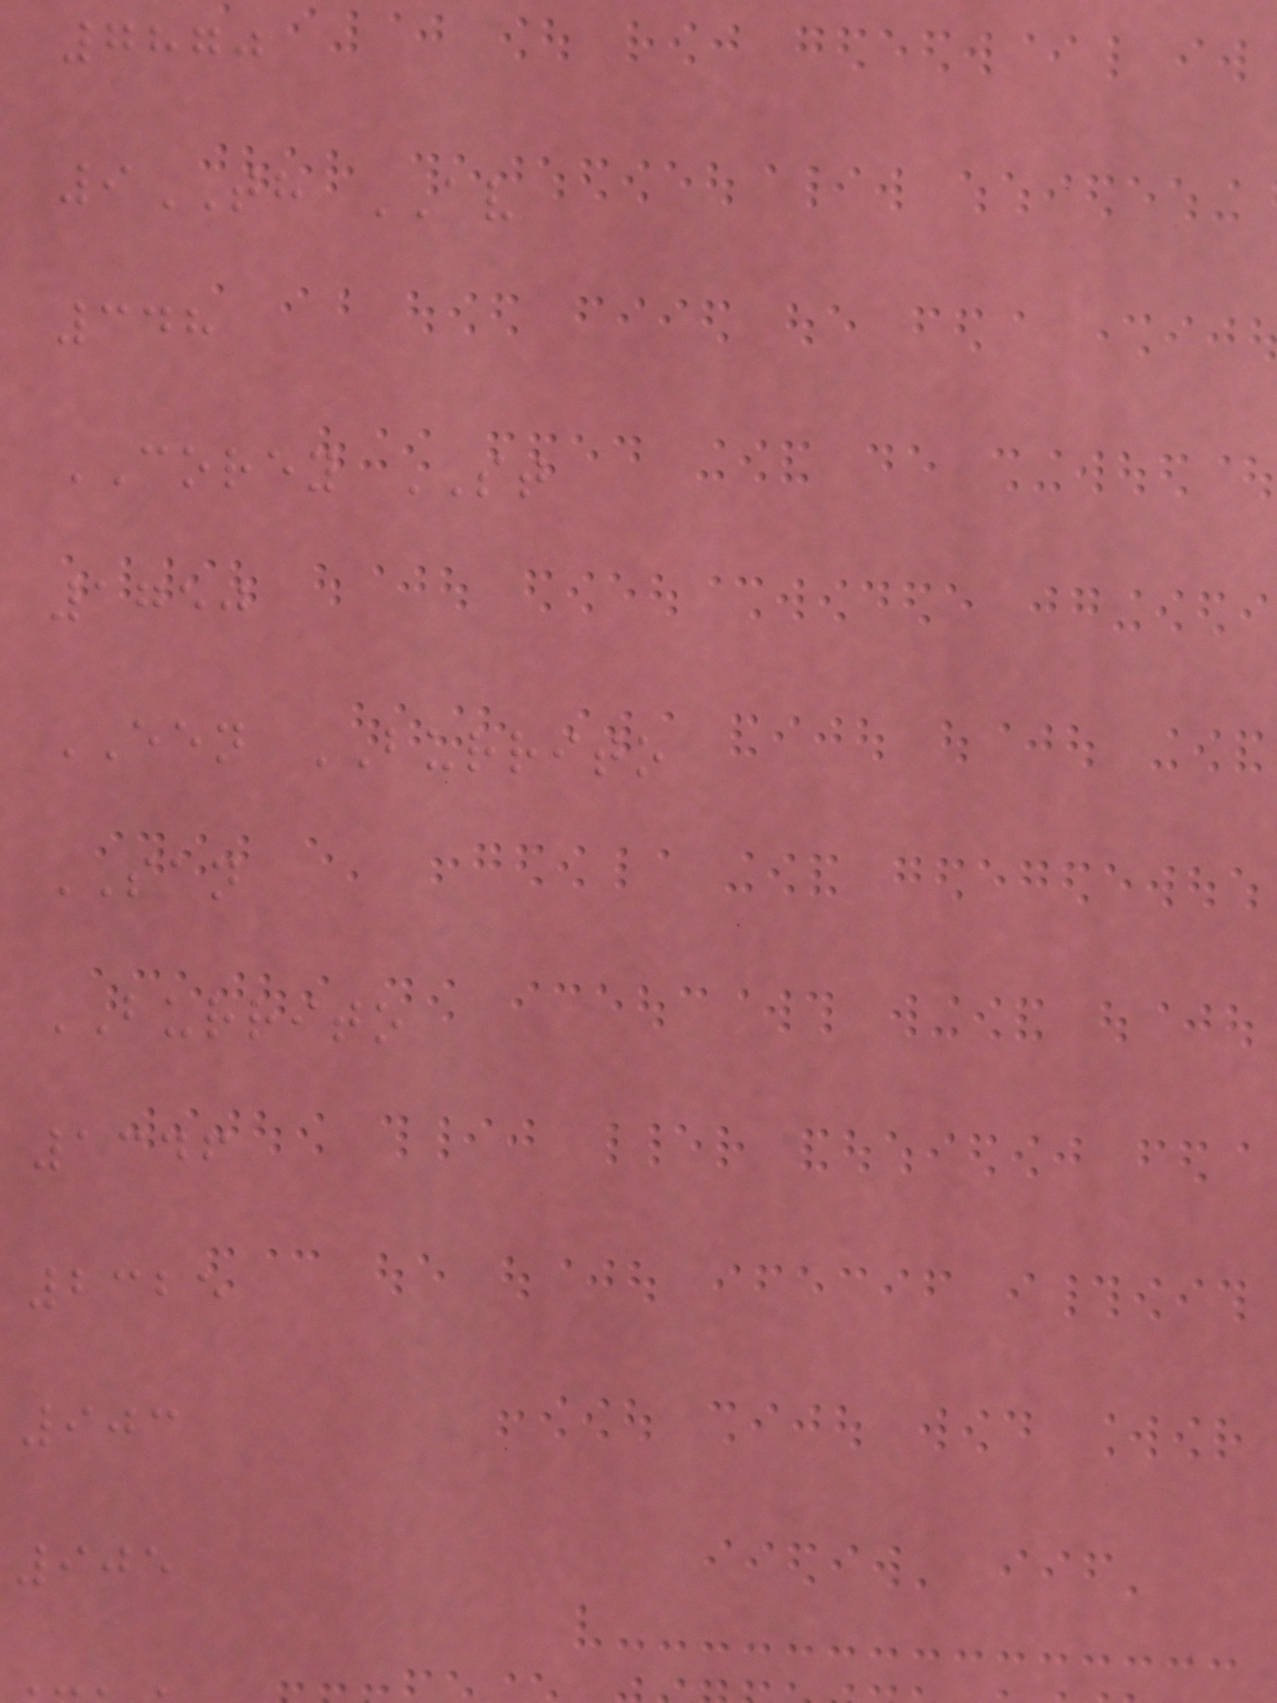7870
9TH AV
348
COREY ST
1750
EEN BURRITO
SAN
BURRITO
1346
2325
903
905
